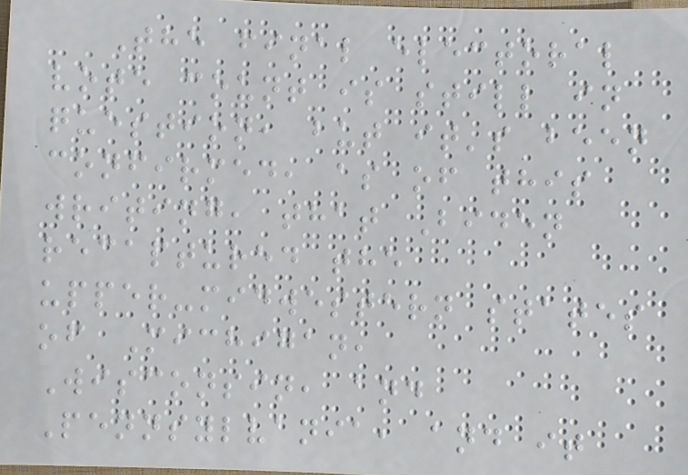The final electoral
vote count is still in
question, but it's been
confirmed, as of this
writing, that Biden
recaptured the
upper-midwestern states
of Michigan,
Wisconsin, and
Pennsylvania, and it
